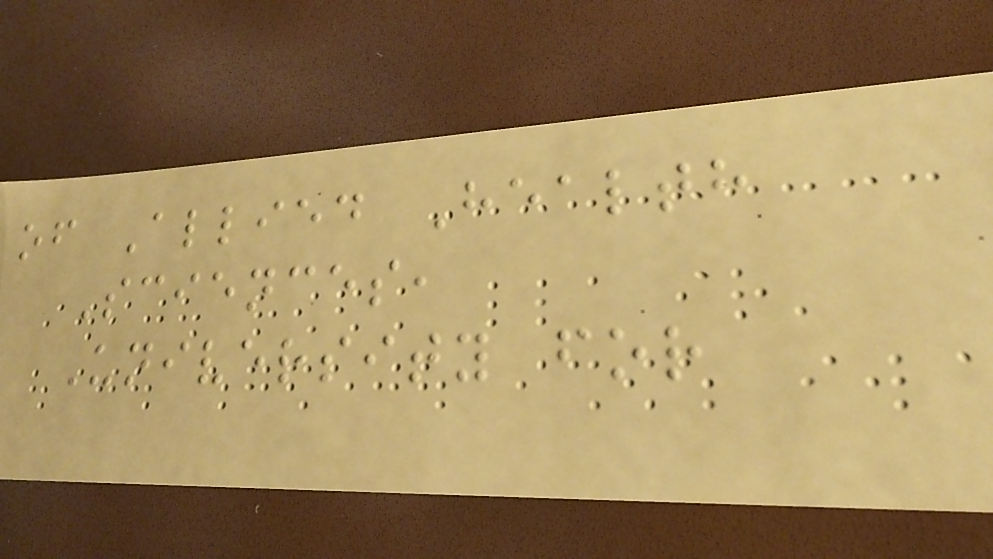of Allied Health
Sciences,
University for
